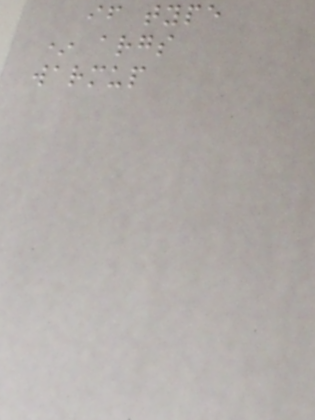if type
* args
warmup
